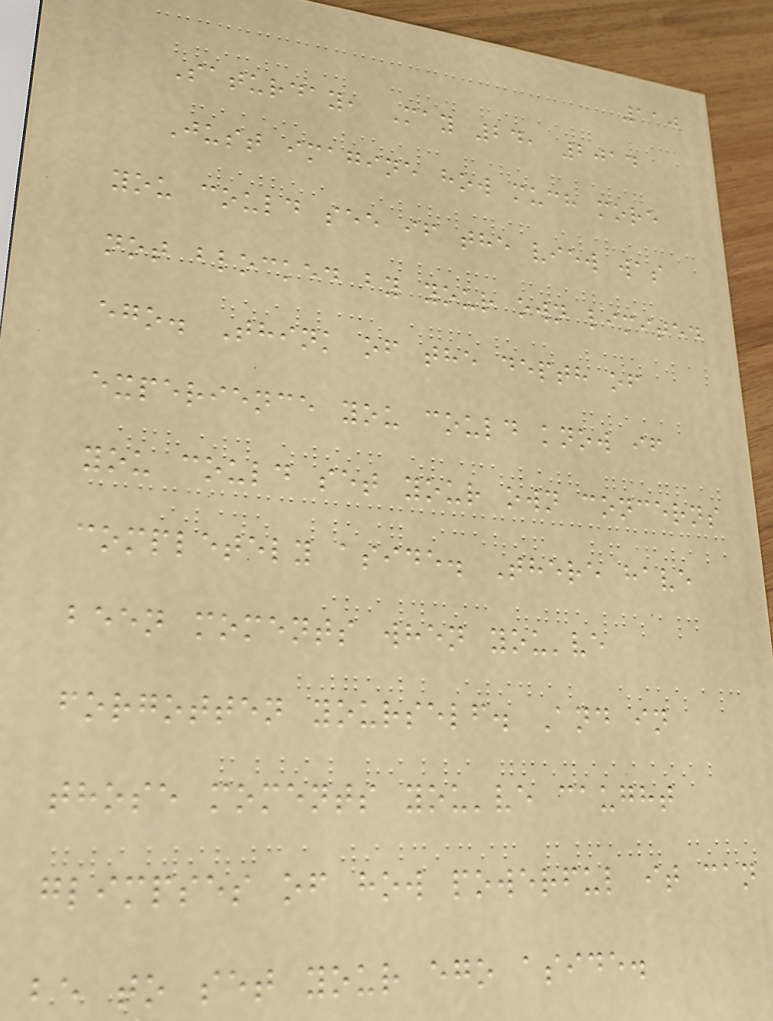110
Saturday, May 24, 2014
Just imagine how much more
you could see if the view was
not blocked by your own limited
ego. Think of the depth of
experience you could know if
you could set your own concerns
completely aside. There have
been moments when you've
forgotten yourself. And in
those moments you've caught
glimpses of how powerful it can
be to set your ego aside.
